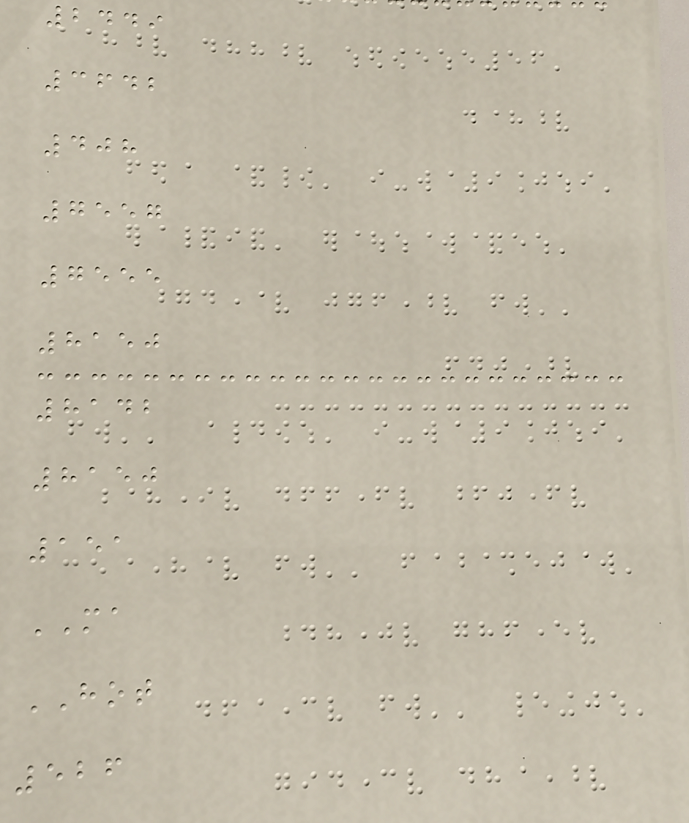2449
3642
408
7557
7555
8150
8142
8150
151
MA
HOT
526
